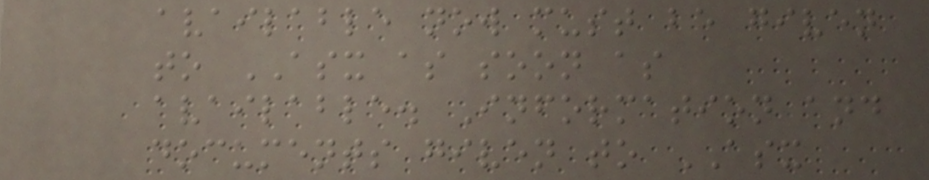available now must be given
to ASX as soon as
available. Information and
documents given to ASX
